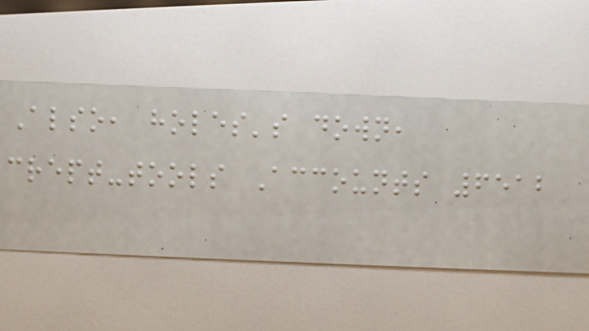Also, holes's down,
crept-tools Accounts 6512
